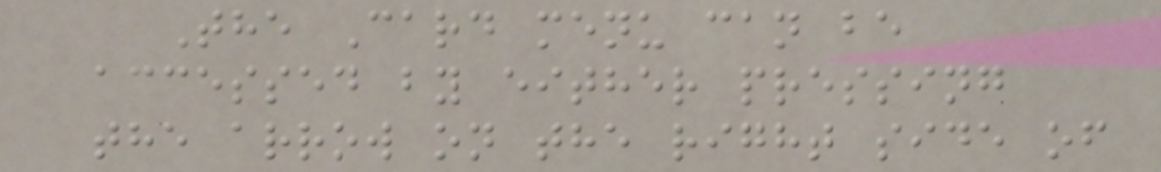The Card menu can be
accessed by either pressing
the arrow on the right side of
